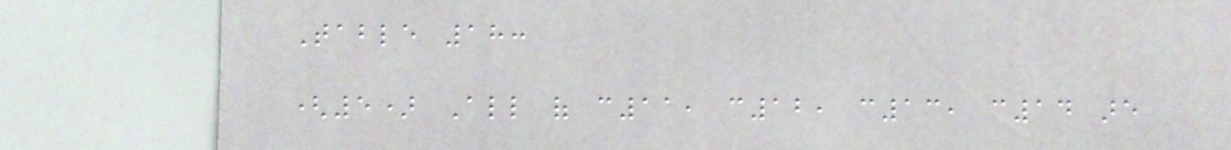Table 18:
(5) All of c11, c12, c13, c14 are
